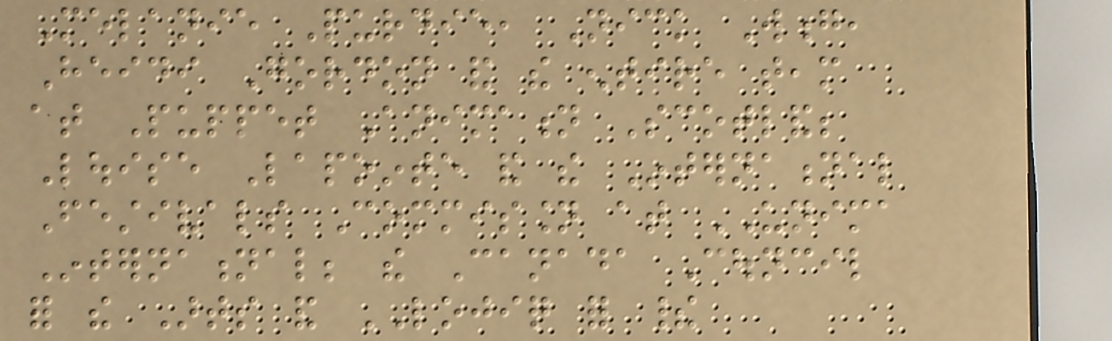Melanie Purdie, Nick Wong,
Heidi Gordon and the entire team
at Puppet Animation Scotland;
Louise Lapointe and the International
Festivals Commission at UNIMA
International; the Canada Council
for the Arts and LOJIQ for their
